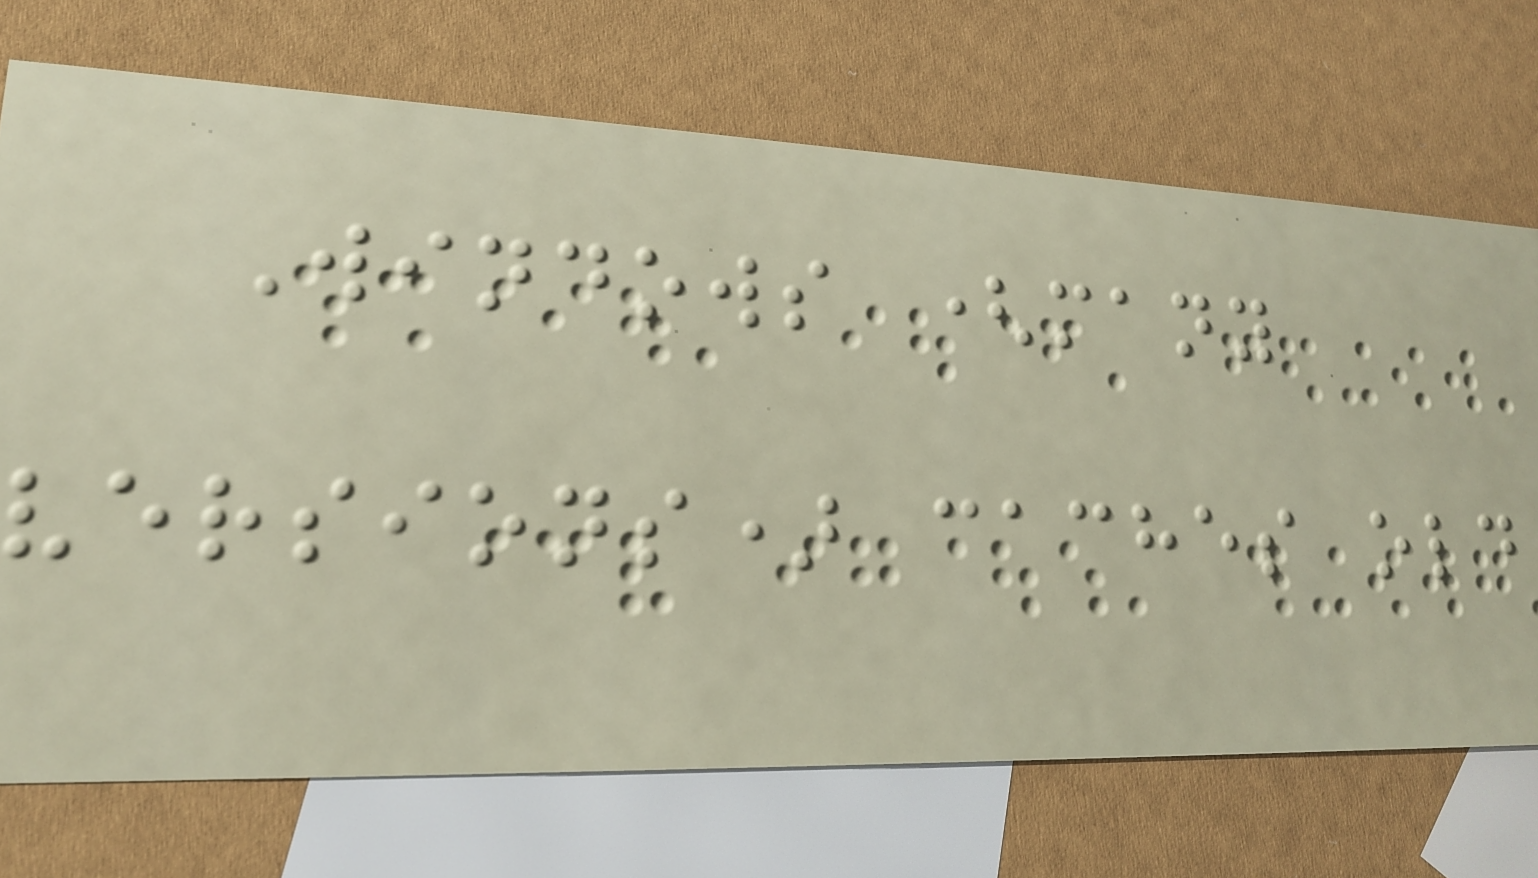Windows (many
versions) caches old
